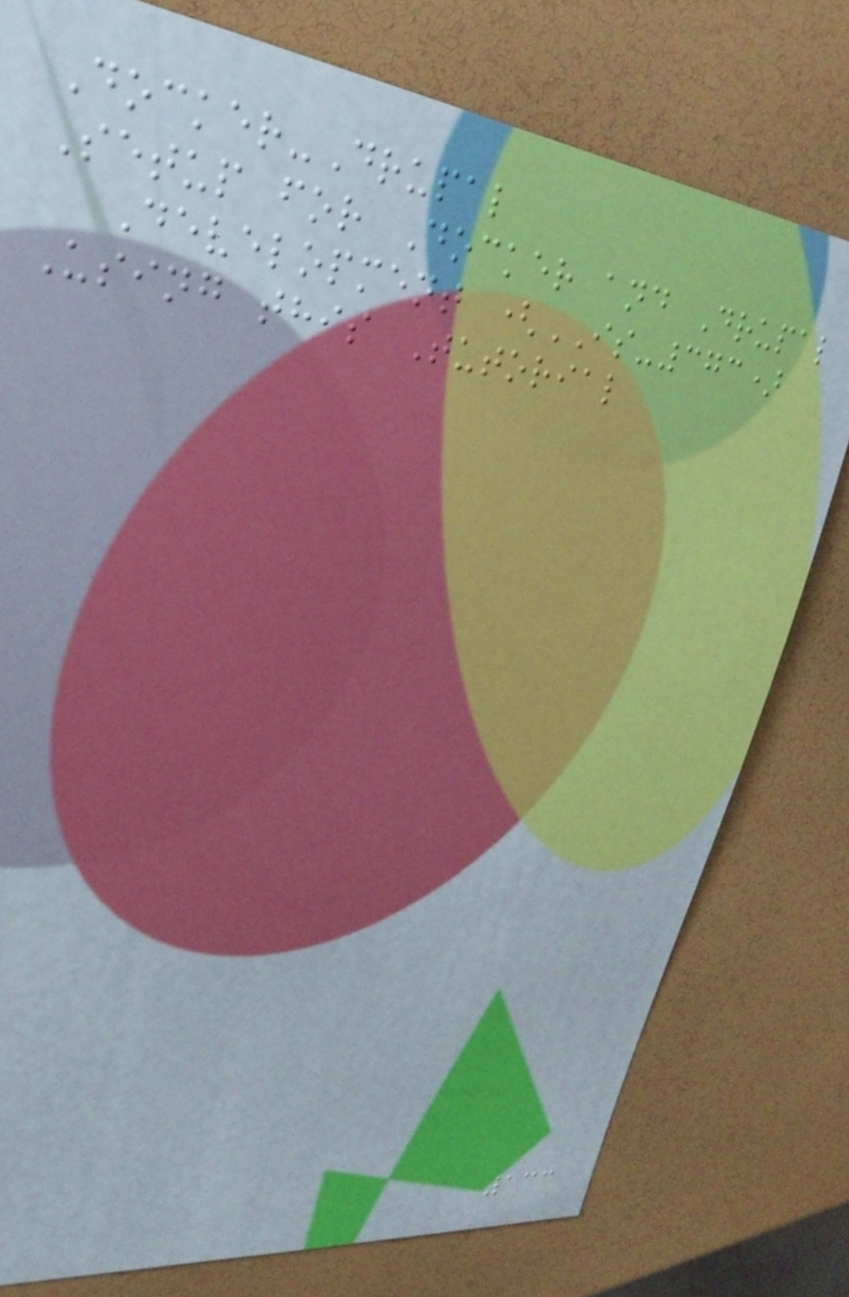Docker-Drupal
Setup for Docker and Drupal
Development (IS-373)
Using this Tutorial
133
